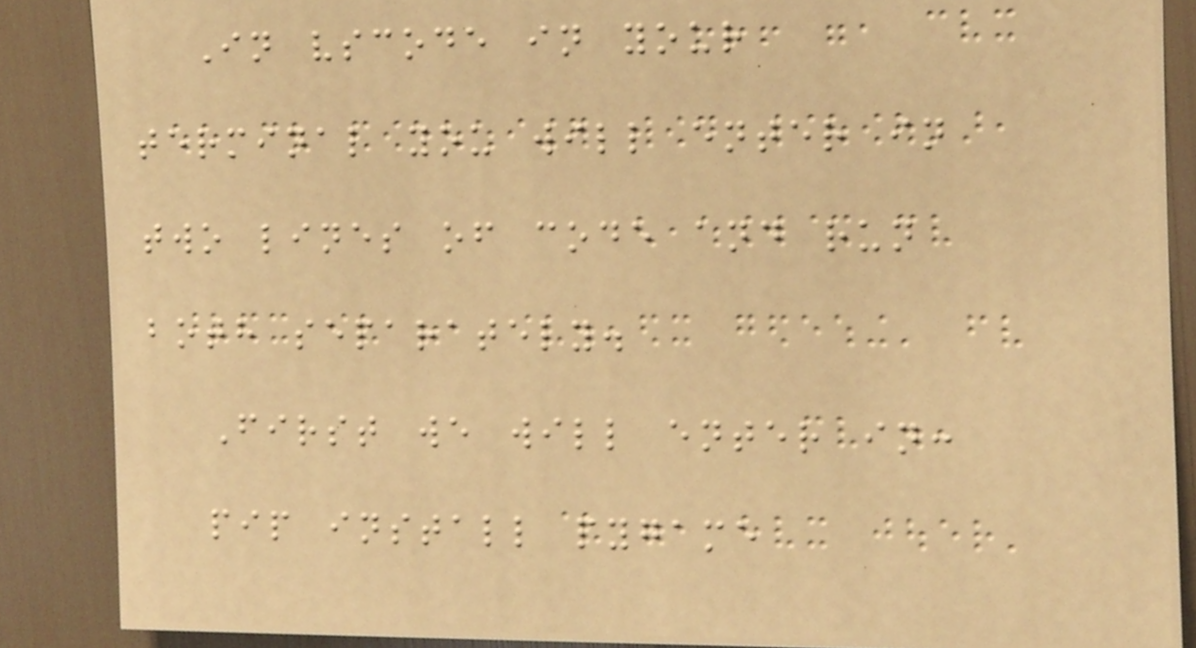In vscode in your
terminal you will enter in
two lines of code and run
both separately.
First we will enter in:
pip install pygame
